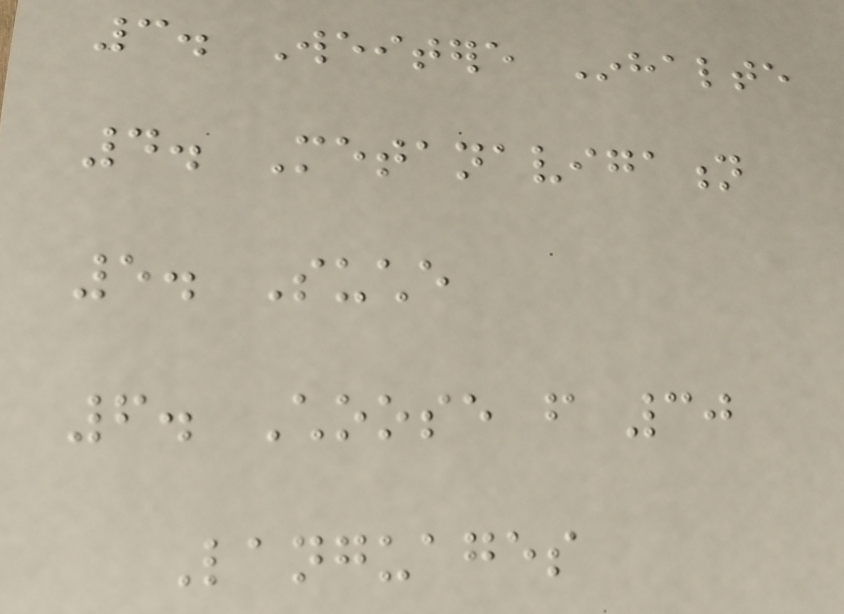3. Weitere Inhalte
4. Metanavigation
5. Suche
6. Choose from 30
Languages
